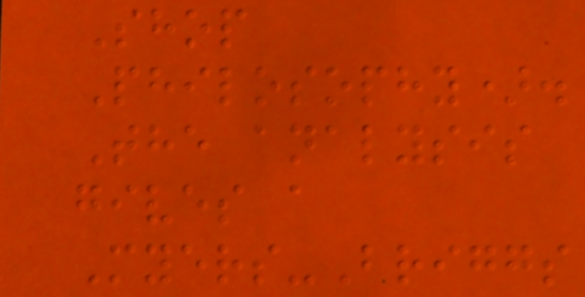Shop
Philosophy).
The analysis
gives a
Myers-Briggs
